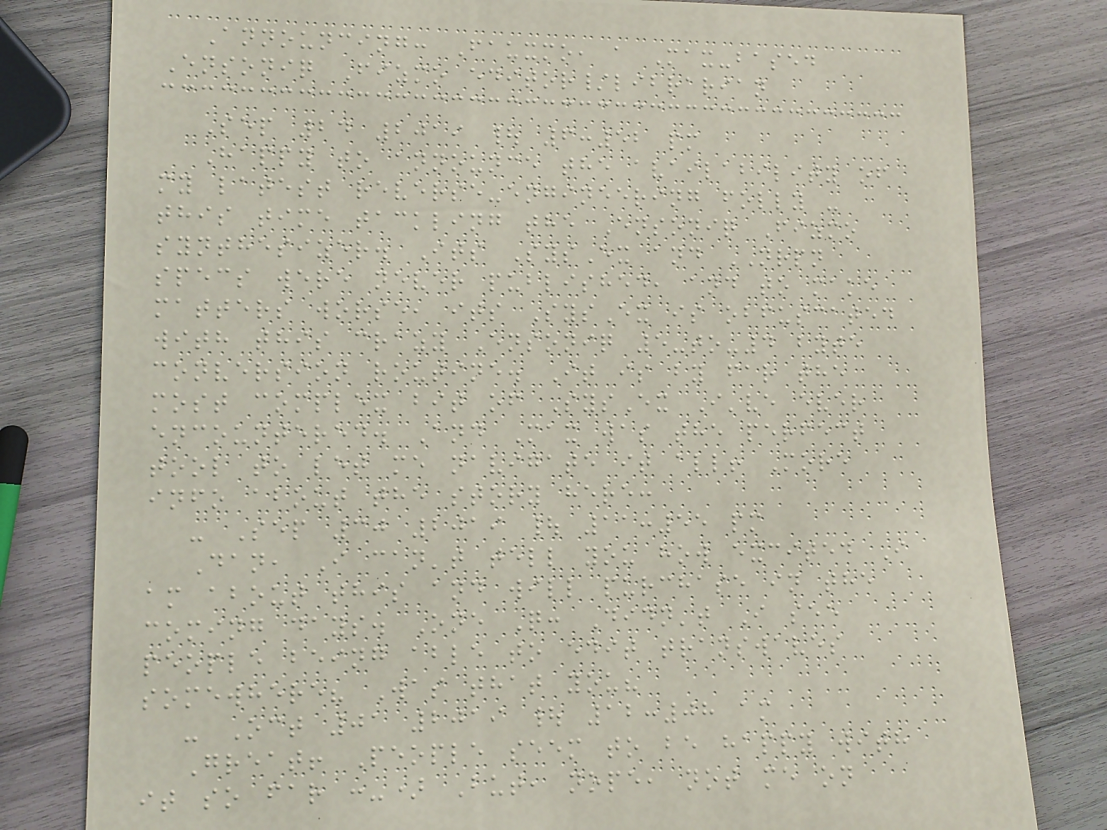Announcing: Fauxmo, a Max-based
Ensoniq Fizmo editor/librarian
Sep 24 2019 | 6:52 pm
Happy to announce the availability of
my latest reverse-engineering folly -
this time tackling the Ensoniq Fizmo
synthesizer. Its SysEx and NRPN
specs were never published, and to make
matters worse, its SysEx is obfuscated
with this crazy Ensoniq 5-to-4 byte
conversion routine. It is by far the
most complex bit of SysEx I've ever
encountered. And Max was the perfect
tool to let me navigate it all! More
info about the story here:
- Sep 30 2019 | 11:55 pm
Dan, I can't tell you how excited I
am about this and will purchase in the
coming days. One Q: Didn't I see
people being able to edit transwaves
somewhere? Was that you?
- Oct 01 2019 | 12:08 am
Great! People seem to be happy with
it so far :-) But, nope, not me on
